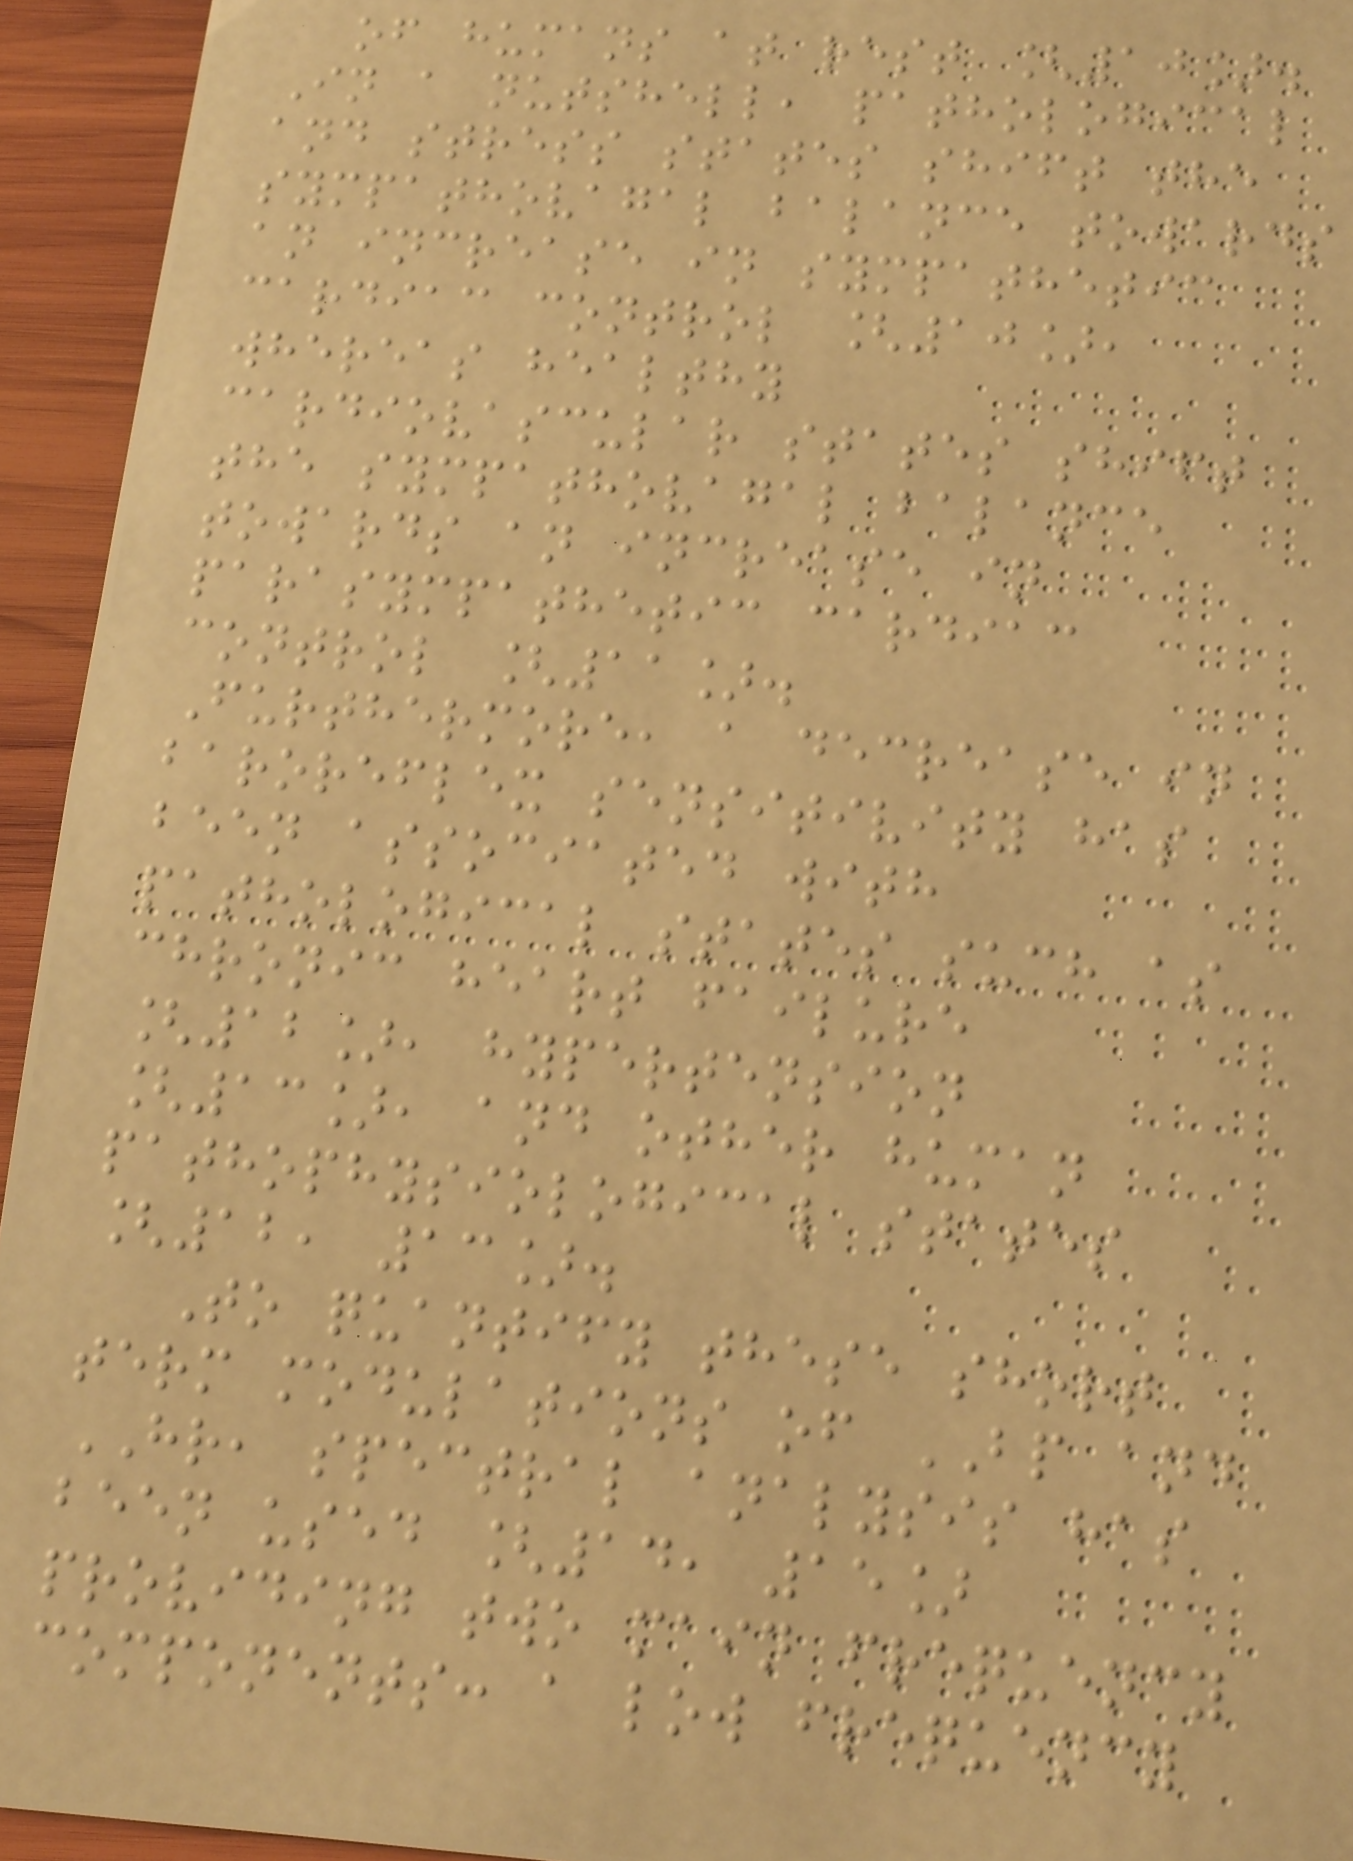of humans at rest [10].
In a nutshell, pathological
and stress states shift the
sympathovagal balance towards
an increase in sympathetic
cardiac control [10],
whereas healthy
cardiovascular states shift
the sympathovagal balance
towards an increase in
parasympathetic cardiac
control [11].
Furthermore, a decrease in
baroreflex sensitivity has
been associated with
pathological states such as
chronic heart failure
[12], hypertension
[13], and other human
pathophysiological states
[12, 13].
To quantify these short
term modulations of BP and
HR, spectral analysis has
been used [14, 15]
providing two main frequency
components: a low frequency
